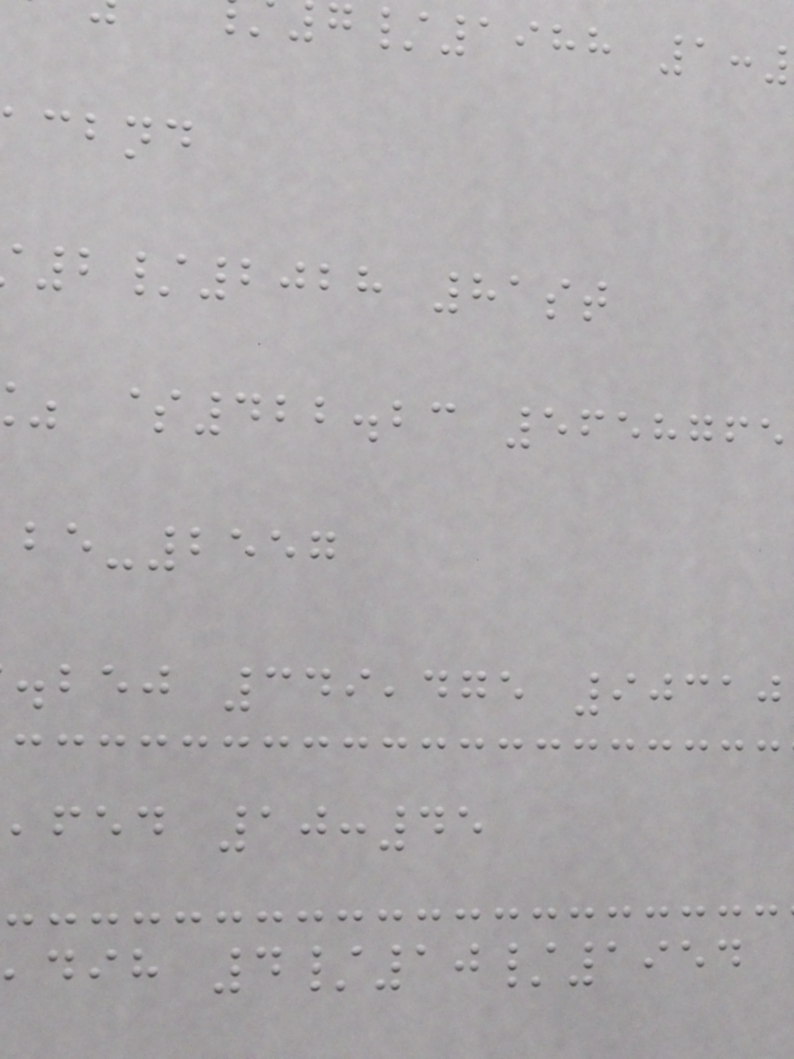/1988 1:
cbnd
2/2028 81st
$422.23 5658765
-2557
.bej 349,475 90310
,fed 10:45
,dih 4/10/1954
